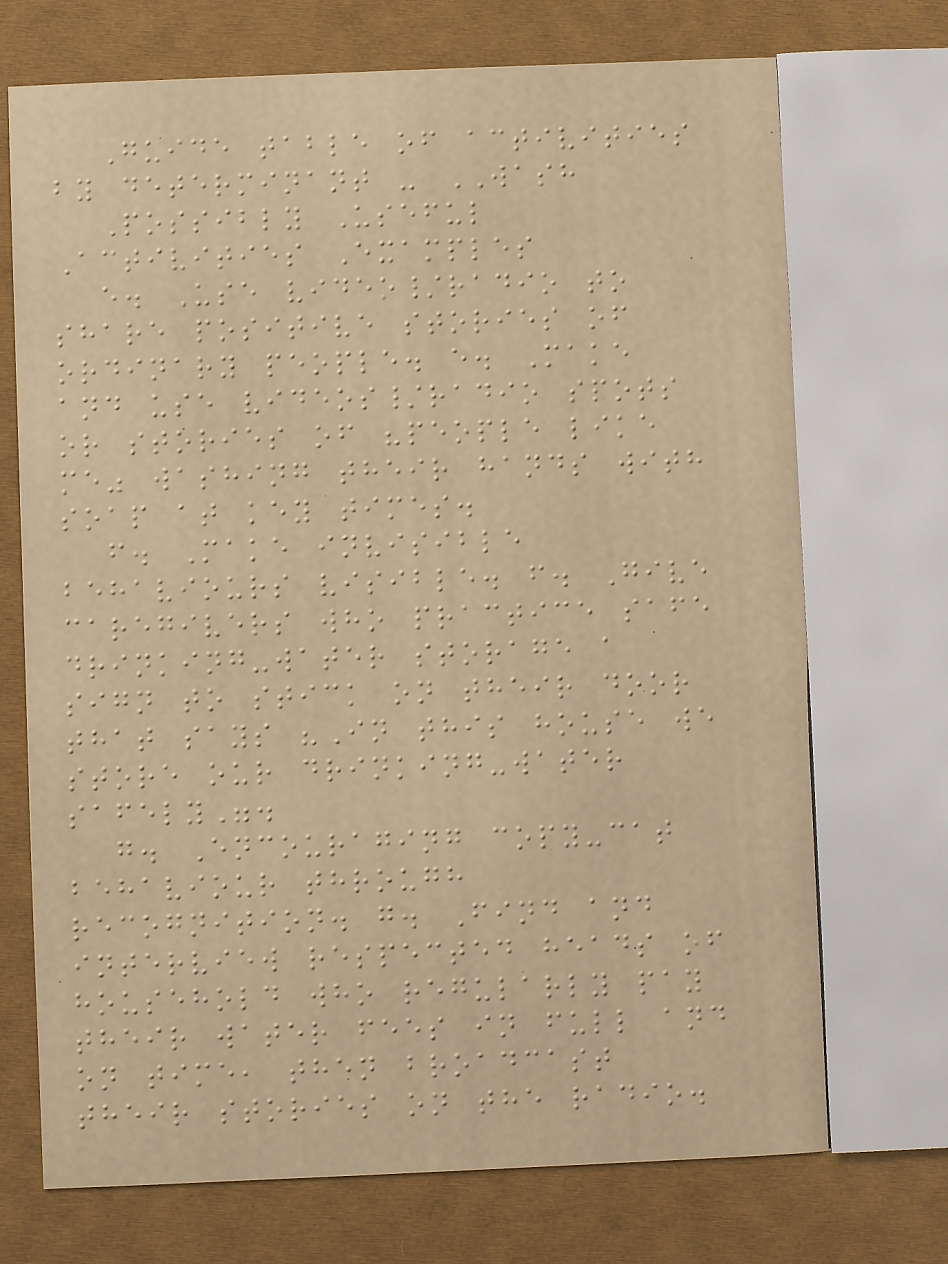Guide table of activities
by determinant - WASH
Possibly Useful
Activities Examples
e. Use video/radio to
share positive stories of
ordinary people. e. Make
and use videos/radio spots
or stories of "people like
me" washing their hands with
soap at key times.
f. Make invisible
behaviours visible. f. Give
caregivers who practice safe
drinking-water storage a
sign to stick on their door
that says "In this house we
store our drinking-water
safely".
g. Encouraging copy-cat
behaviour through
recognition. g. Find and
interview respected heads of
household who regularly pay
their water fees in full and
on time, then broadcast
their stories on the radio.
